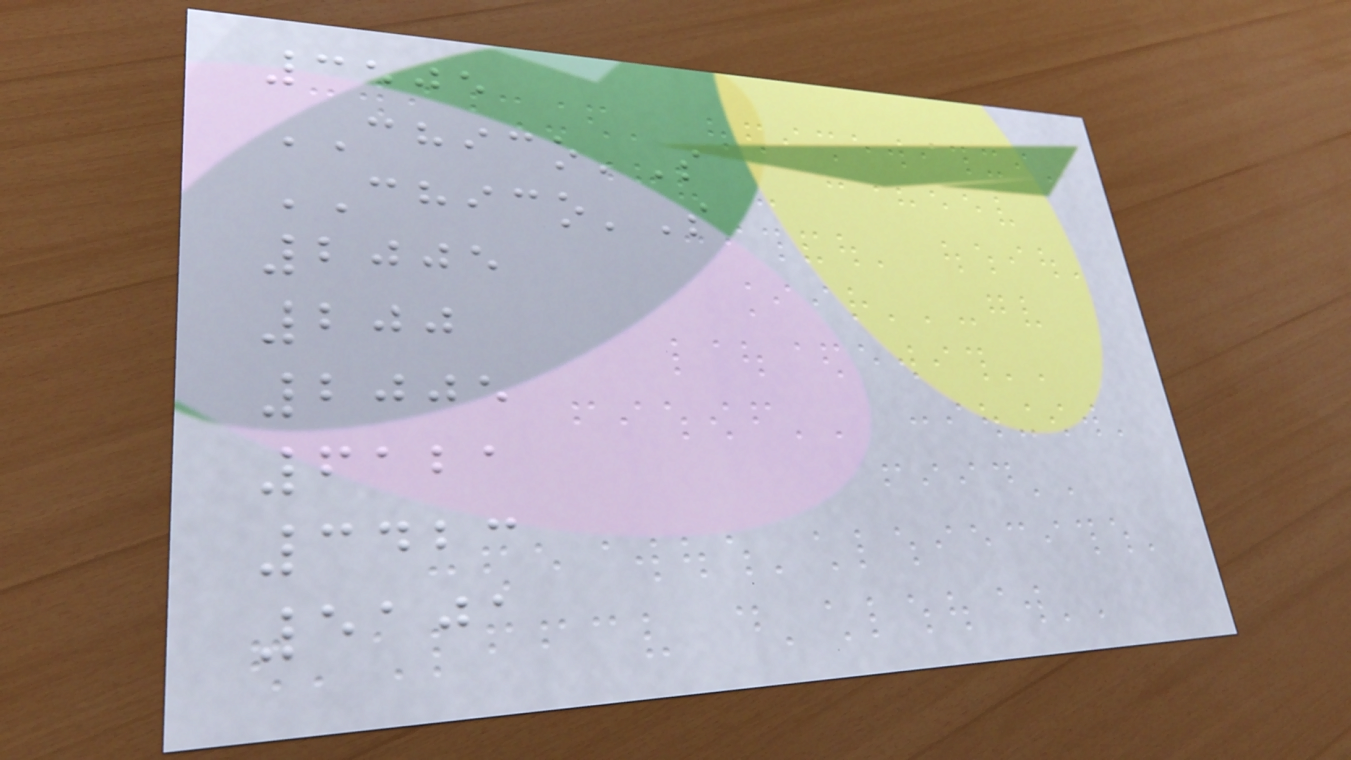3505
CHICO'S
CHICO'S
2005
200
2005
6121
3423
5101
